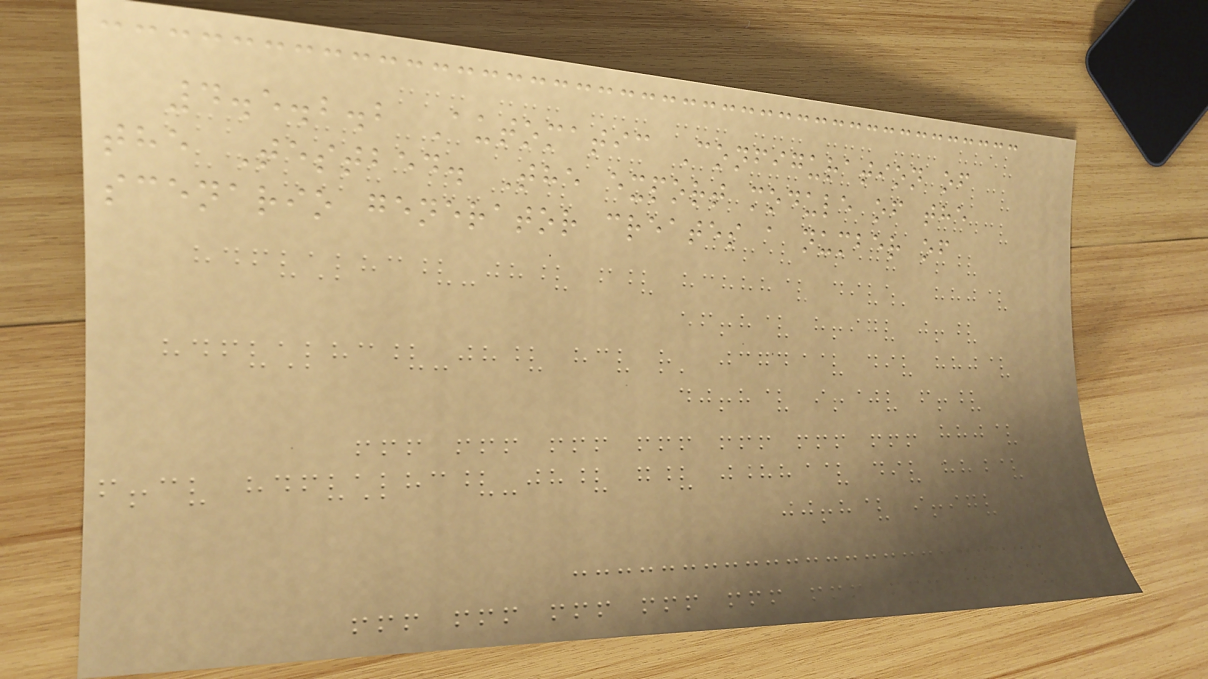4.5.2.2 Automatic Configuration of
the Testbed. The export module of the
scenario generator creates a number of
